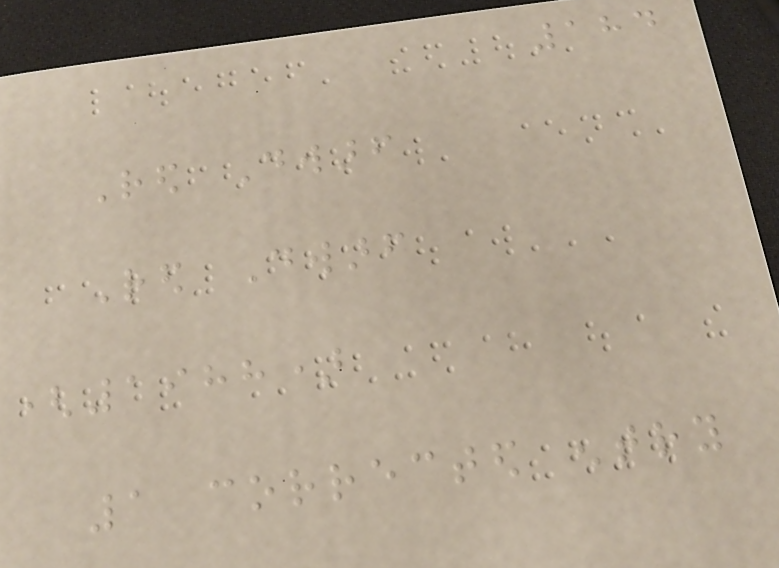184
Red Dwarf
Red Dwarf
(1988)
1 corrected entry
